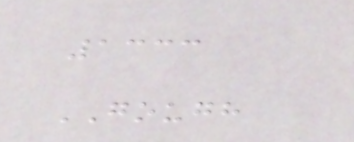1333
GOUGH
